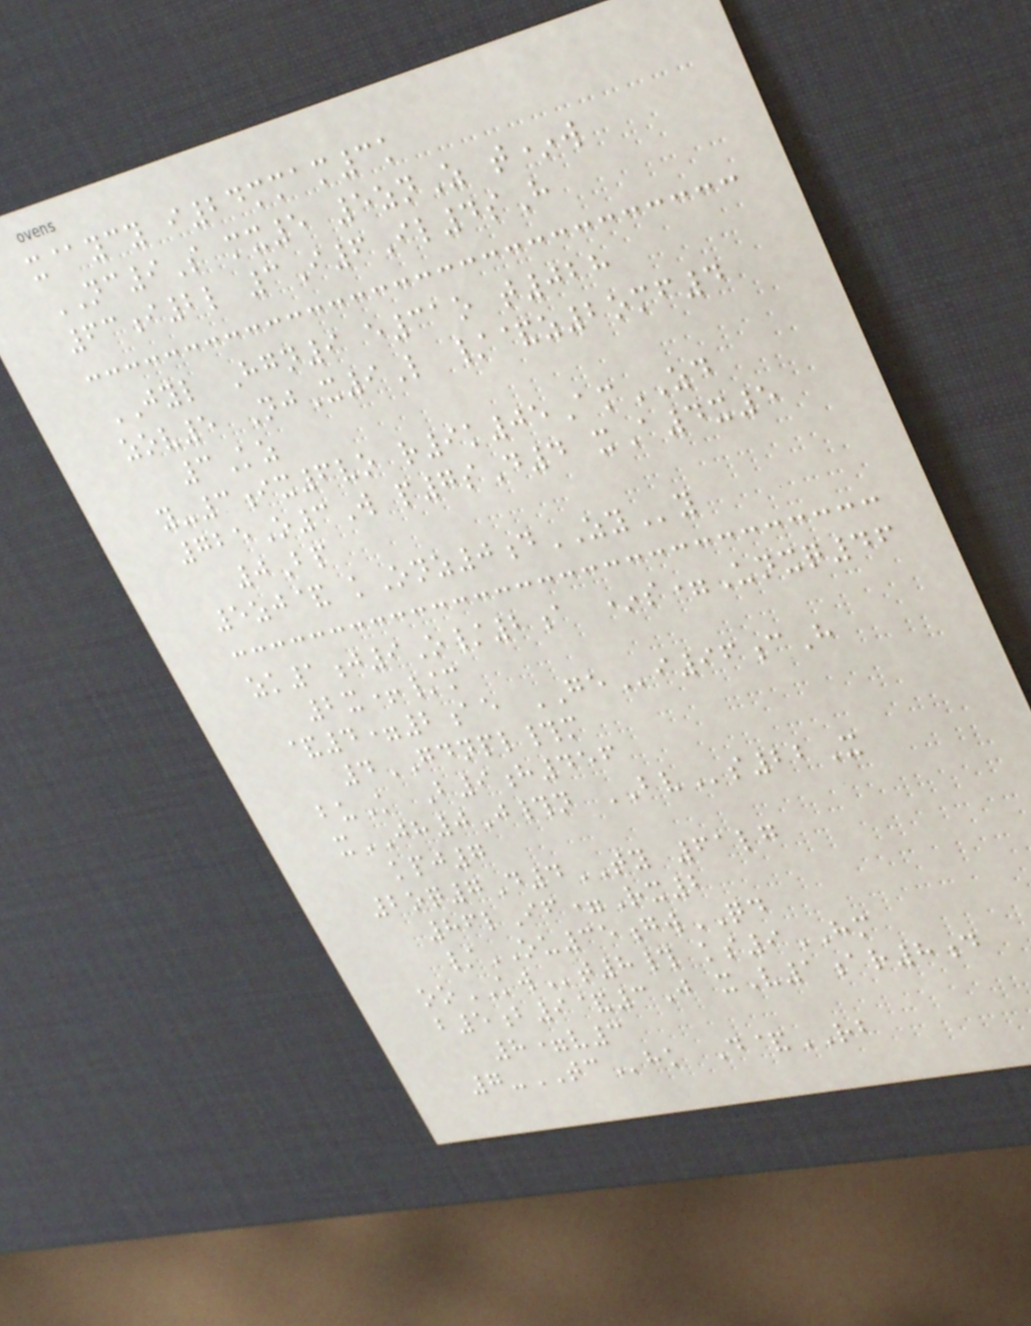x@ycy i24mmam3k
NC9S mx5 5znZ t*w
63i2l 3I6Il4sH
JYL Hgn9 e31o t028
zov5 NjX9L /&z2omf4
3Kz
y-3ix6vo r9k05AmZD
725O3W p7sD4 xA4x5
0Bp
5zj& kOnz0dZYy
zk1j9O/2a *s=Unxq46
2x+/m
&4=2ae GEi96cH
4GDNPL#m
buK B9h456
xJH0J#n BVs22X
kpj7
2oq7D4TY 61lg
86lIf=Rx2
/OU35gwQD
ooKWt8# ks9HM
b5b9&3J xV1ar8d
8=v3
7-TChk D&RB
